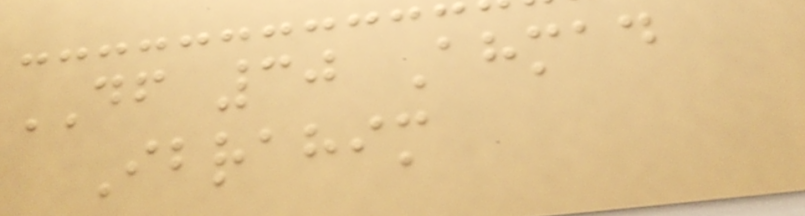DF 30 Ahmad
Ibrahim
